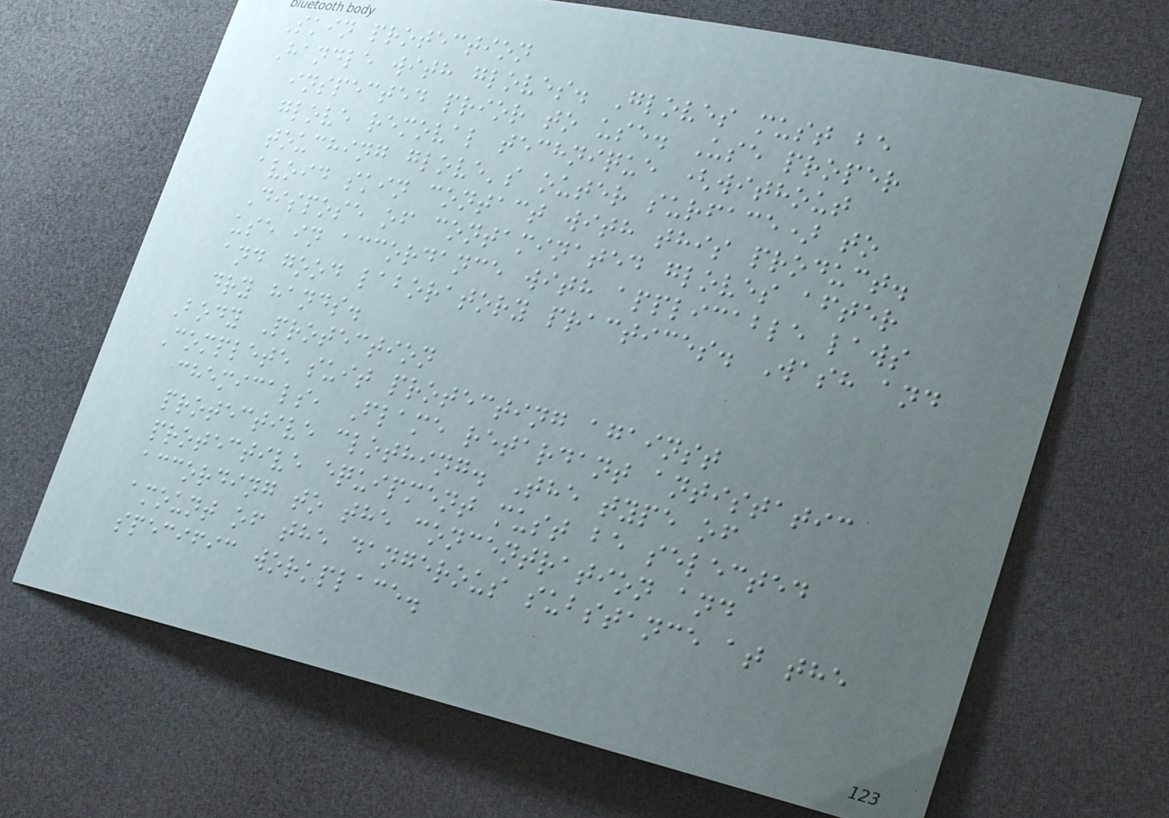Skin protection
Handle with gloves. Gloves must be
inspected prior to use. Use proper
glove removal technique (without
touching glove's outer surface) to
avoid skin contact with this product.
Dispose of contaminated gloves after
use in accordance with applicable laws
and good laboratory practices. Wash and
dry hands.
Body Protection
Complete suit protecting against
chemicals, Flame retardant antistatic
protective clothing. The type of
protective equipment must be selected
according to the concentration and
amount of the dangerous substance at the
specific workplace.
